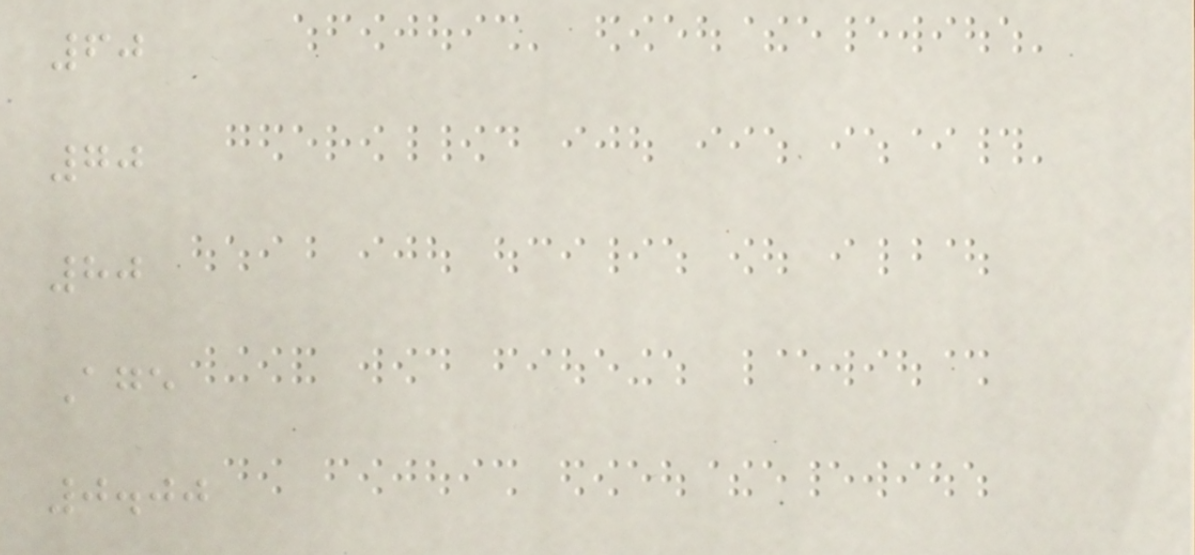60
70
80
Age
0.00
